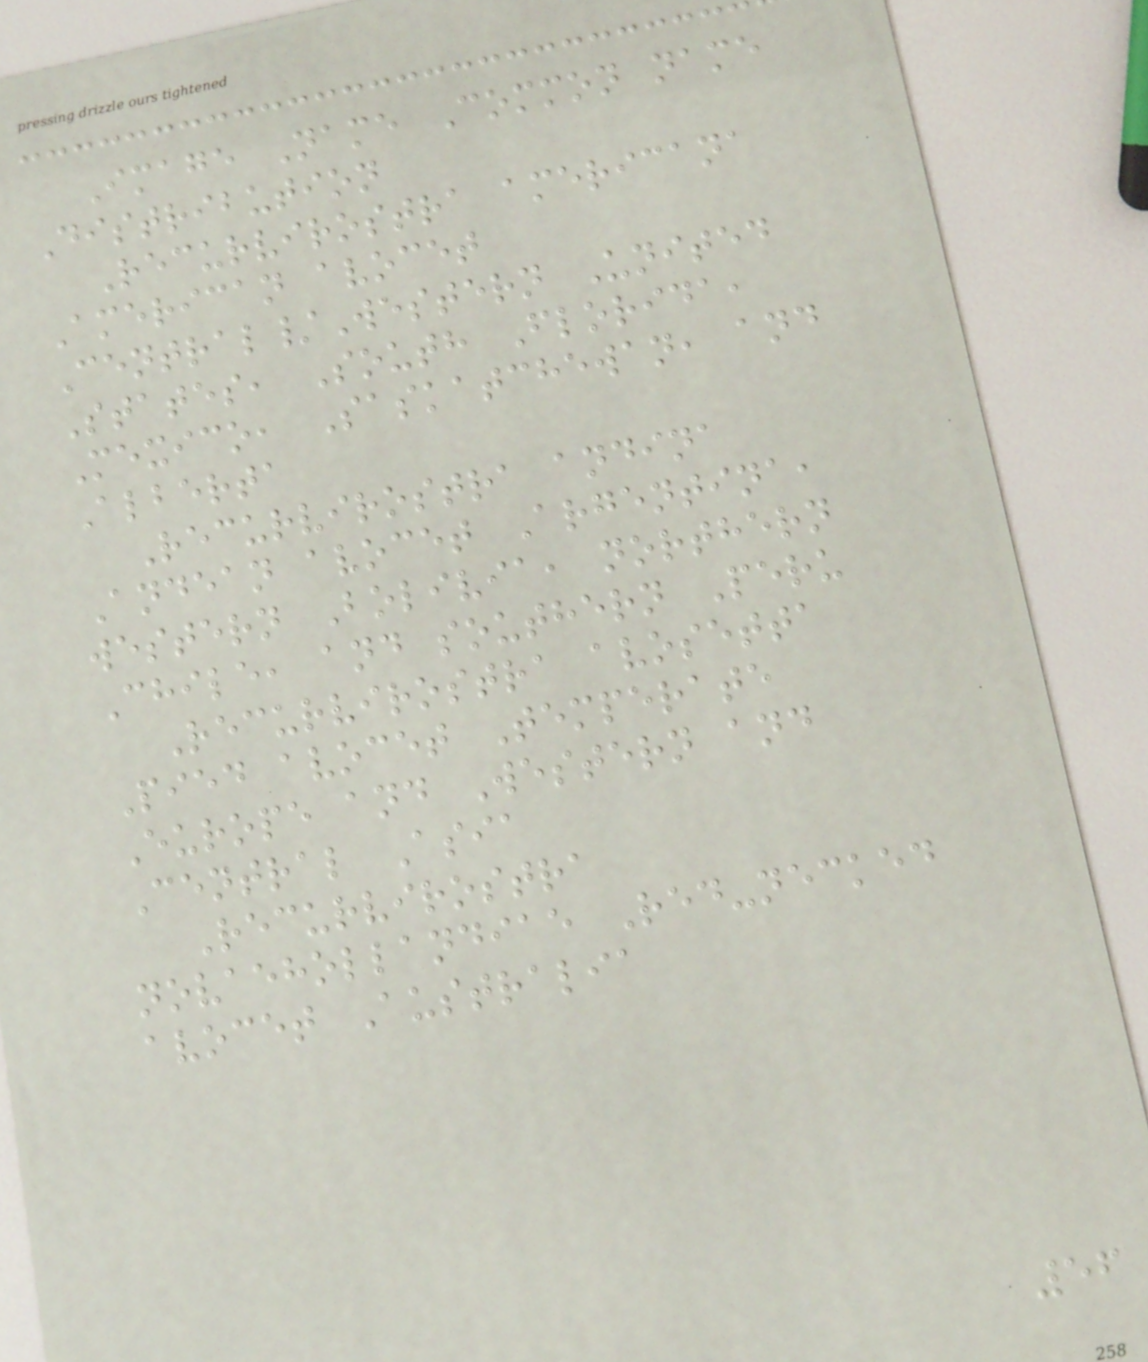Image Name Common name
Distribution
Recurvirostra americana
American avocet
Central/Western United
States, South Florida,
Mexico, Saskatchewan, and
Alberta
Recurvirostra andina
Andean avocet Argentina,
western Bolivia, northern
Chile, and southern Peru
Recurvirostra avosetta
Pied avocet Temperate
Europe and Western and
Central Asia
Recurvirostra
novaehollandiae Red-necked
avocet Australia
56
